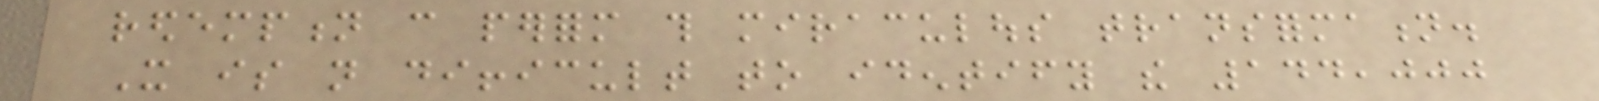redemption can perform this miraculous transformation.
It is not difficult to identify the 144,000
